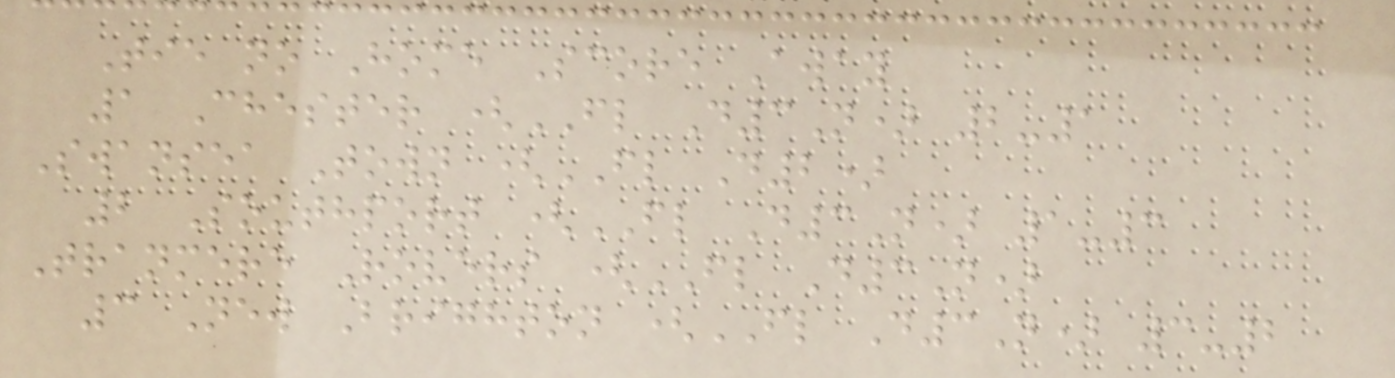Tie no Home Score Away
1 Chester (FL D3N) 2-1
Swansea Town (FL D2)
2 Southport (FL D3N) 1-3
Tranmere Rovers (FL D3N)
3 New Brighton (FL D3N) 3-2
